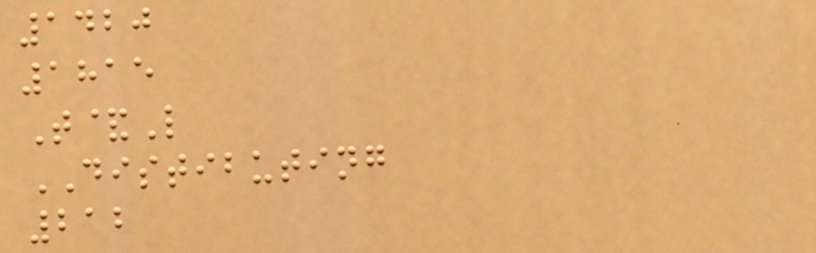1420
1815
T&L
DISTIBUTING
212
